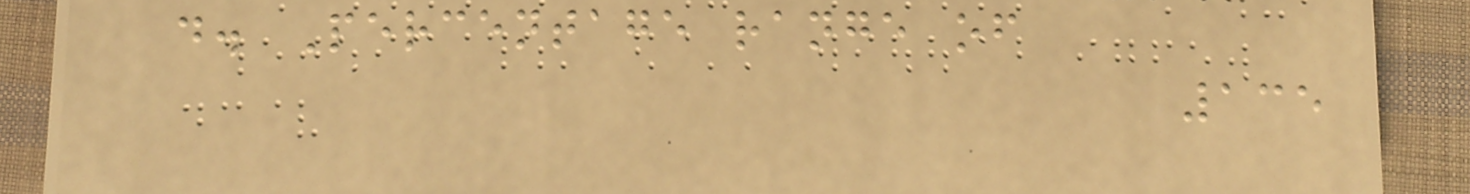d. Percentage range of
135
